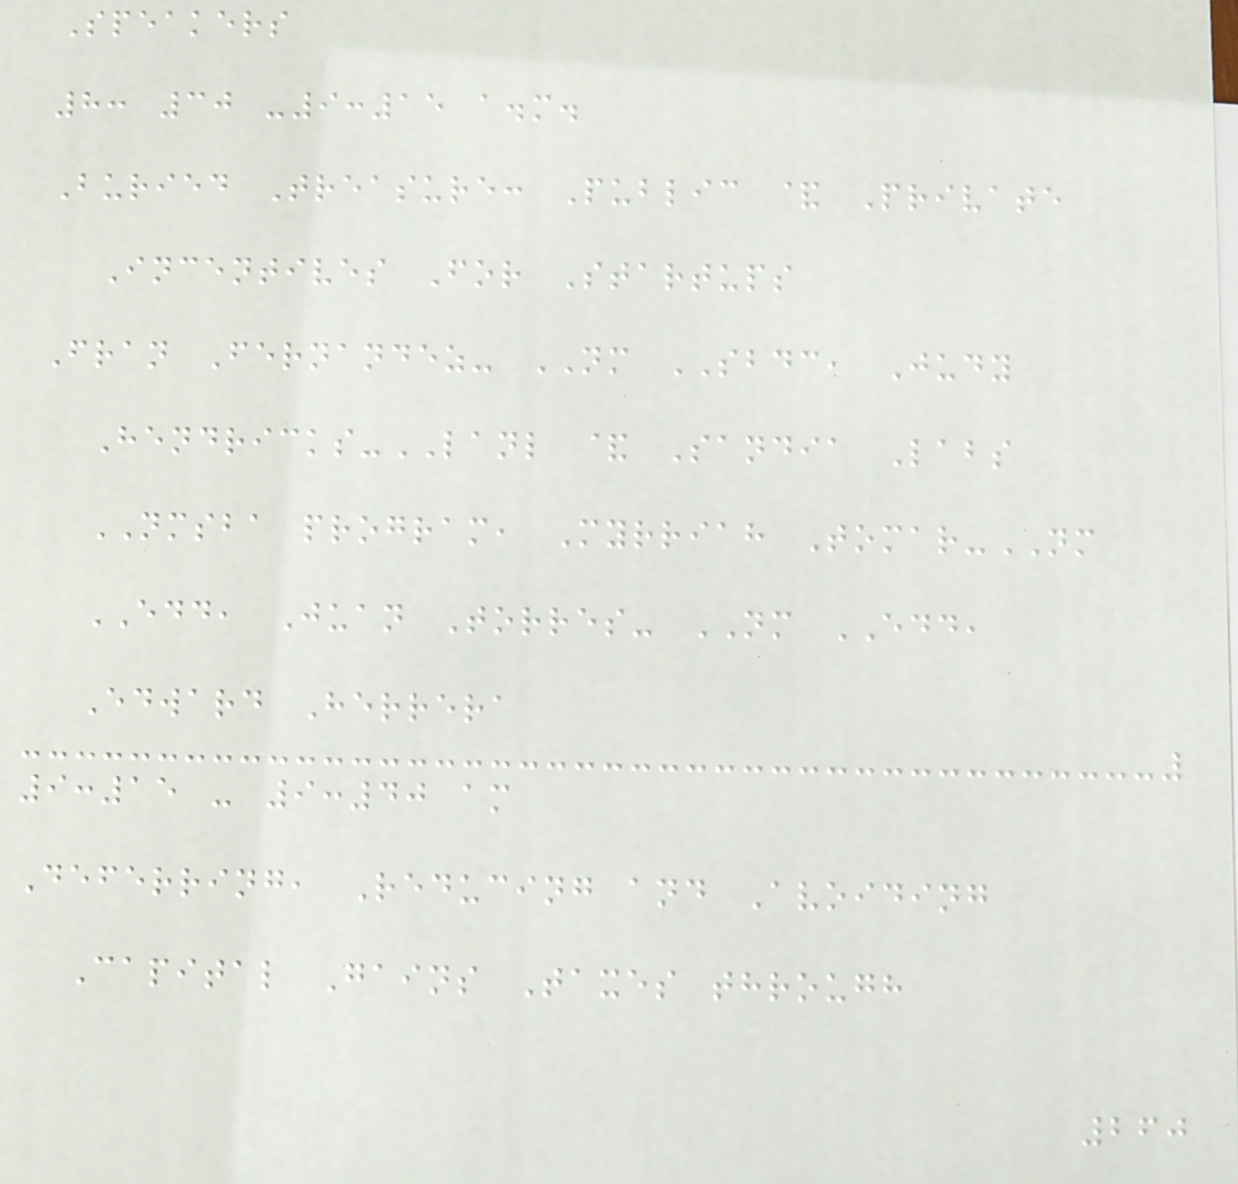Speakers
8: 30 -9:15 a.m.
Buried Treasure: Public & Private
Incentives For Startups
Fran Fernandez- NM SBDC, Judy
Hendricks-LANL & Sandia Labs
NMSBA program, Myrriah Tomar-NM
EDD, Juan Torres- NM EDD,
Edward Herrera
9:15 - 9:40 am
Deferring, Reducing and Avoiding
Capital Gains Taxes through
260
